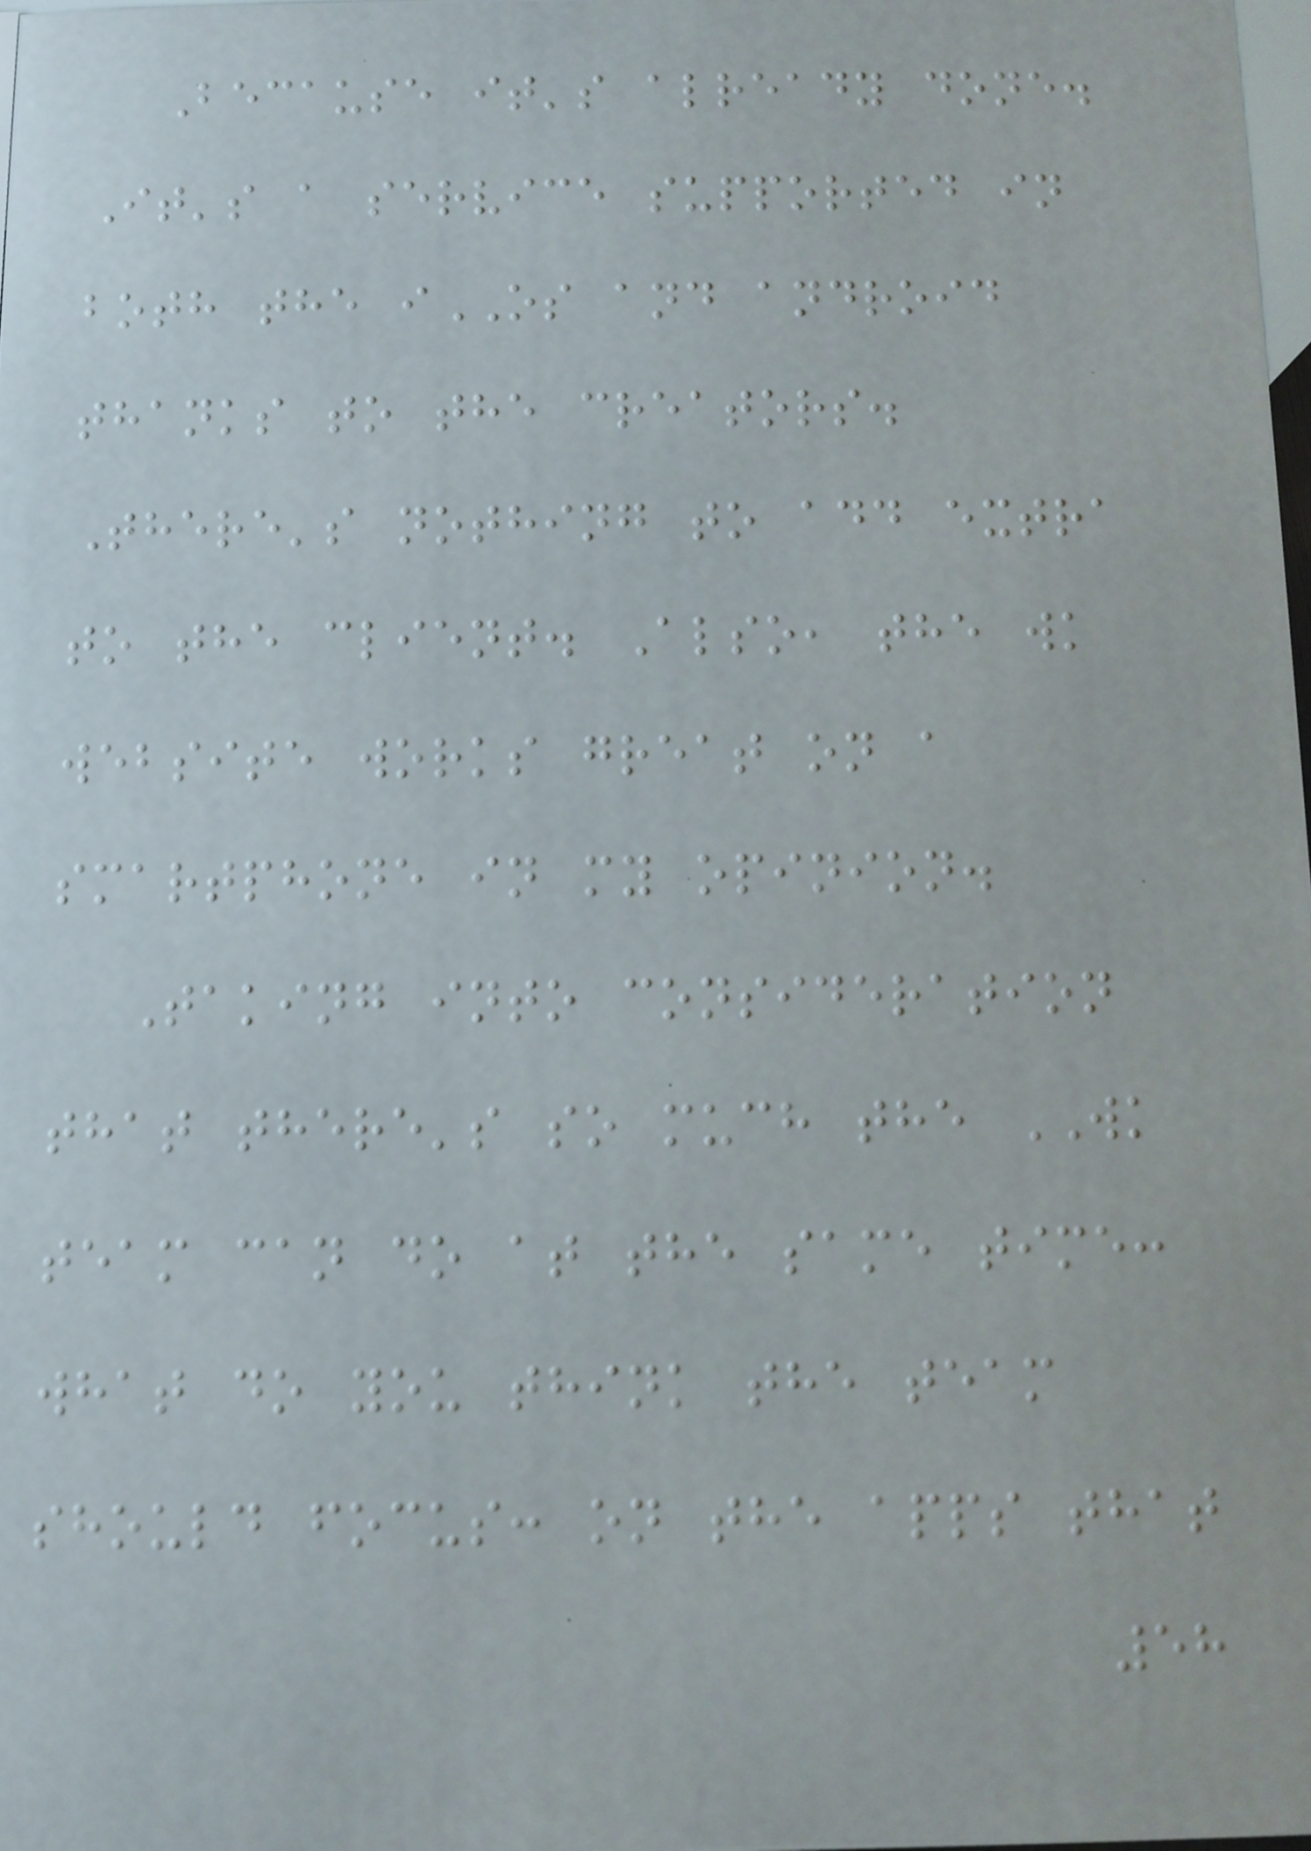Because it's already done.
It's a service supported in
both the iOS and android
thanks to the creators.
There's nothing to add extra
to the client. Also, the wk
website works great on a
smartphone in my opinion.
Taking into consideration
that there's so much the WK
team can do at the same time:
what do you think the team
should focus: on the apps that
58
